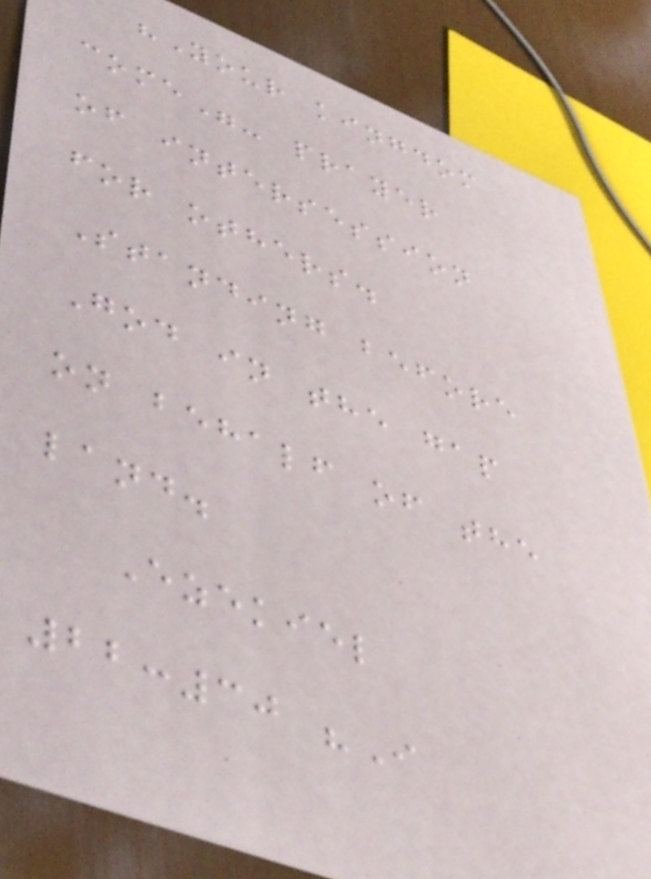"Your kingdom
come"- prayer
of intersession
for others.
Standing before
God in the gap
on behalf of the
land.
Ezekiel
22:30 "I
